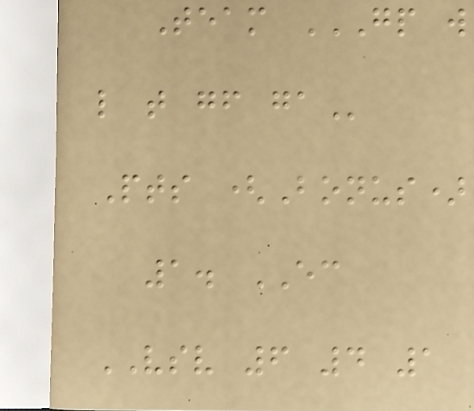Team GP W
L T GF GA
Pts (Bonus)
1. EC
VSV 6 4 1
